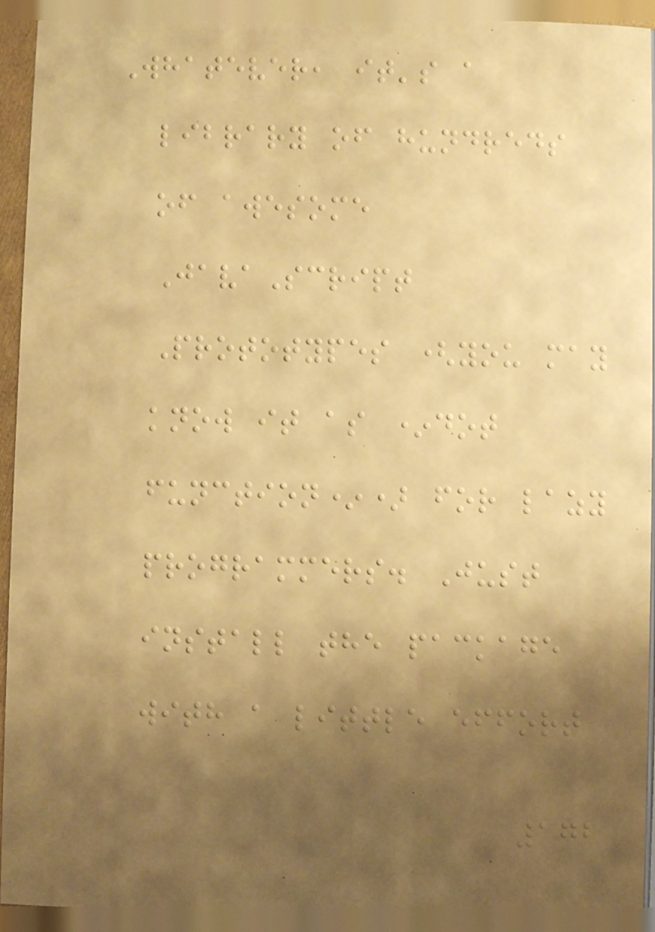Whatever, it's a
library of hundreds
of awesome
JavaScript
Prototypes (you may
know it as *dot
function*) for lazy
programmers. Just
install the package
with a little effort
172
